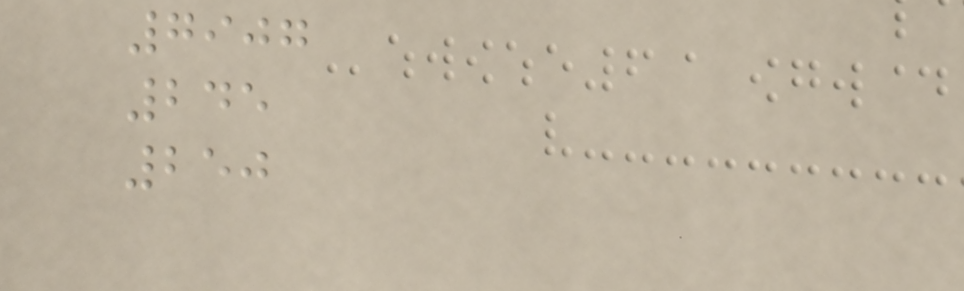7907
245
250
